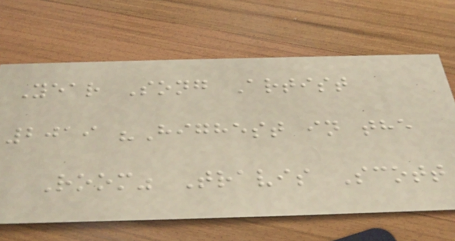Year Song Artist
2019 "Highest in the
Room" Travis Scott
